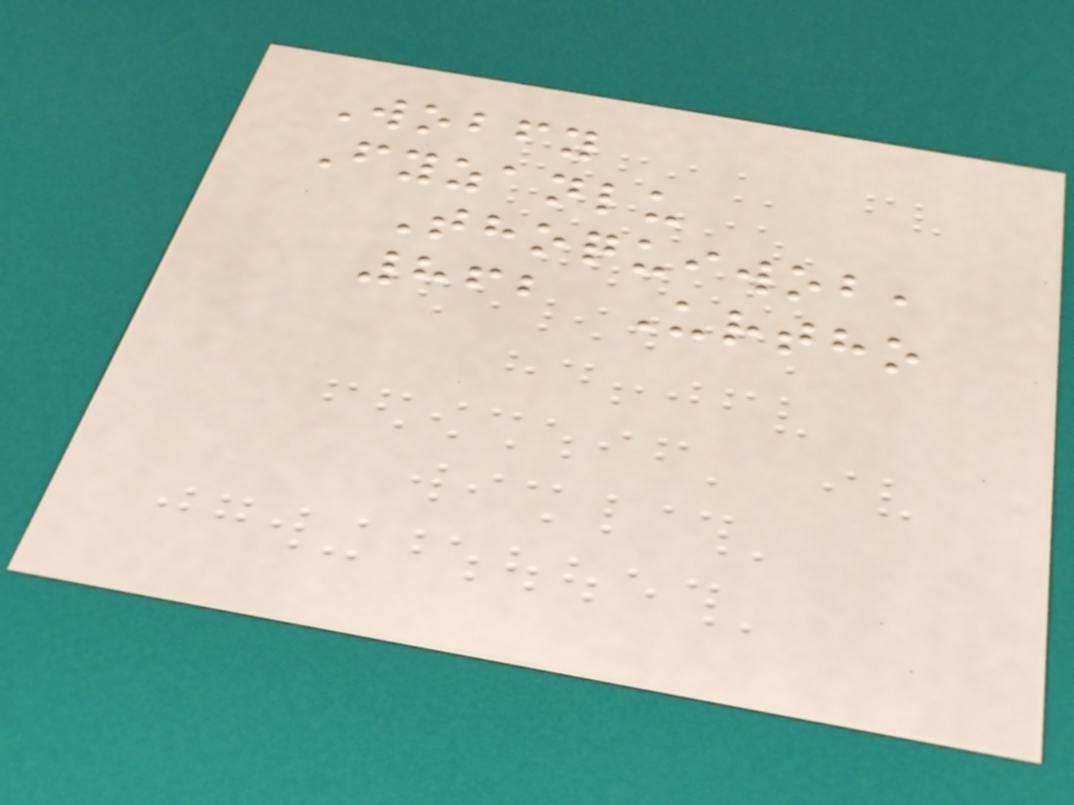Wobfy
Fyzanlu
Thoquiwob,
862 Urtho
